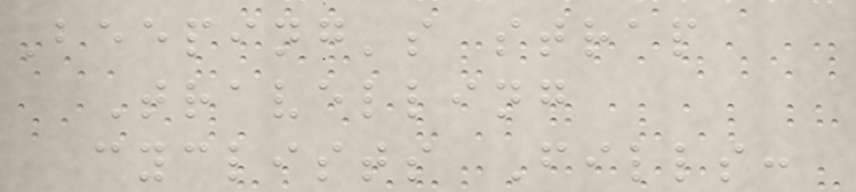Beeping's strap
Travelling
cyclists Fills:
